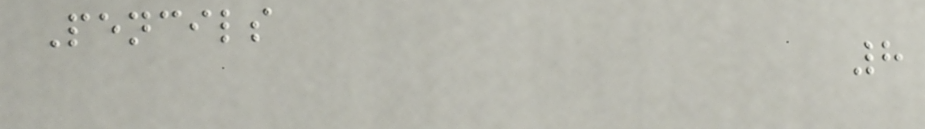Pencils
8
